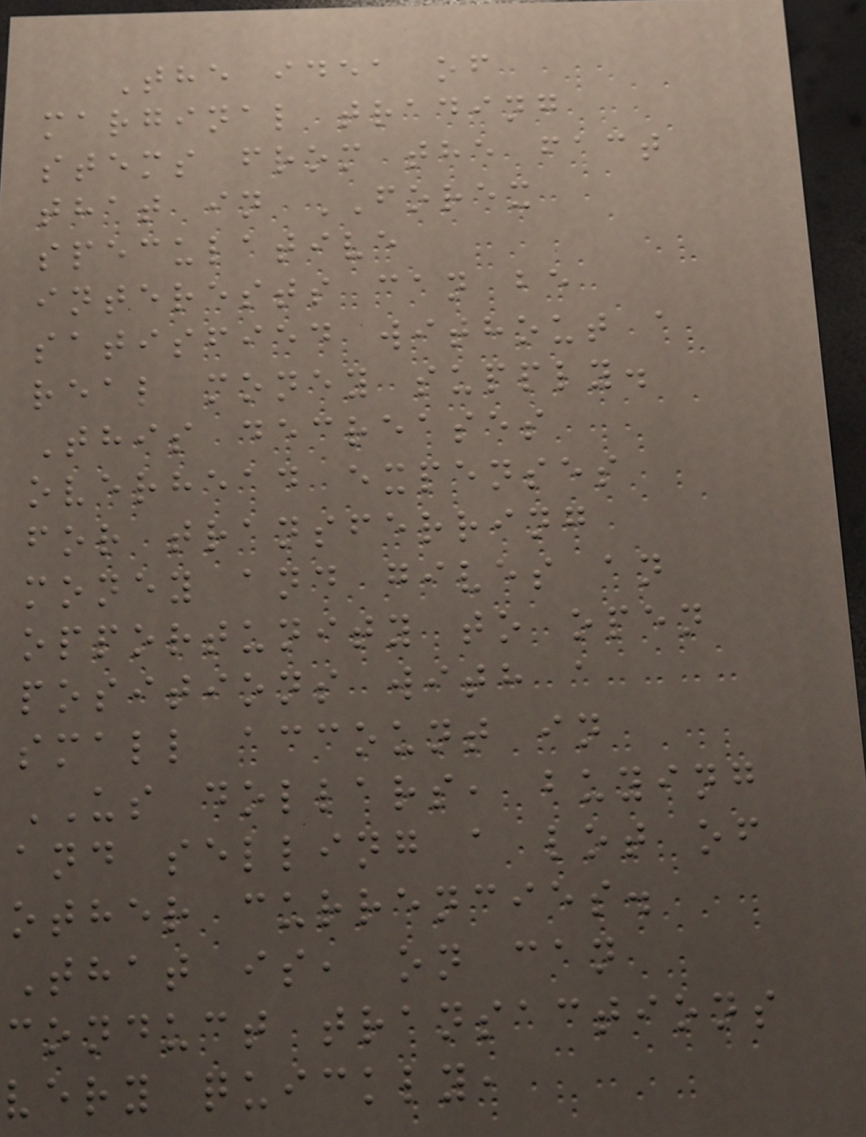The idea of
marginal trading
stems from the fact
that in FOREX
speculative
interests can be
satisfied without a
real money supply.
This decreases
overhead expenses
for transferring
money and gives an
opportunity to open
positions with a
small account in
US dollars, buying
and selling a lot of
other currencies.
That is, on can
conduct transactions
very quickly,
